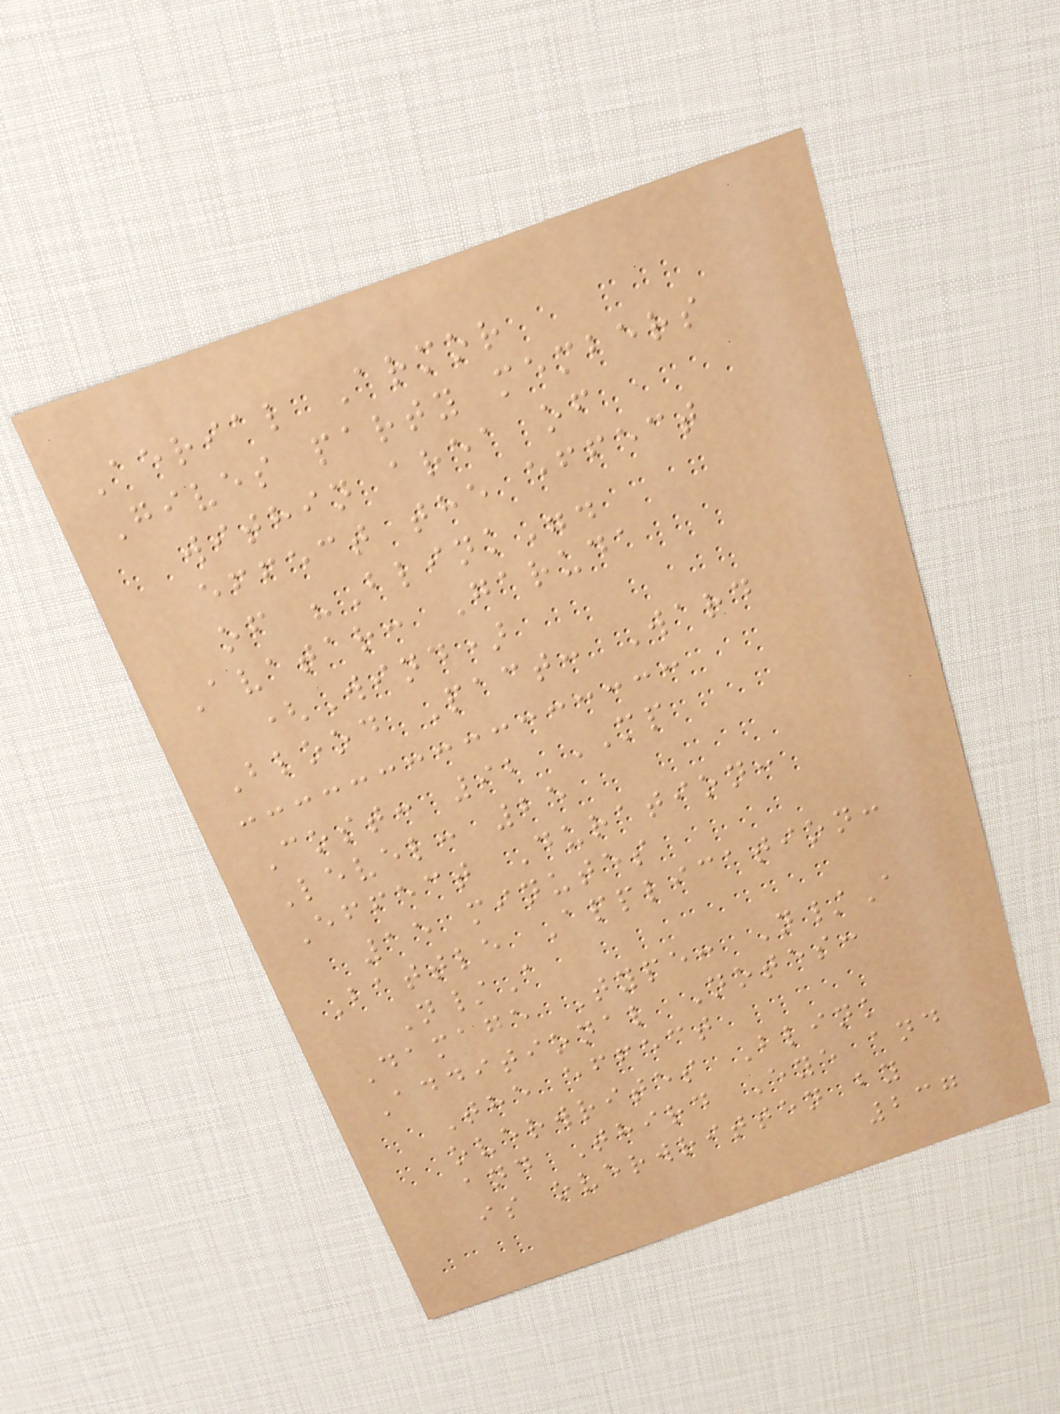Aerial Armor
Gives party members
within area of
effect the effect
of "Blink".
Avatar: Garuda
(Wind)
Blood Pact: Ward
Cost: 92 MP
Level: 25
Effect Duration:
15 minutes
Battle Application:
N/A
Damage Type: N/A
Additional Notes:
The effect
overwrites Blink
and Third Eye and
is overwritten by
237
